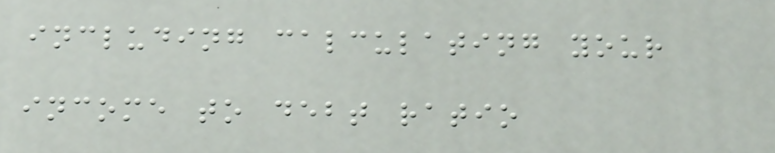including calculating your
income to debt ratio
